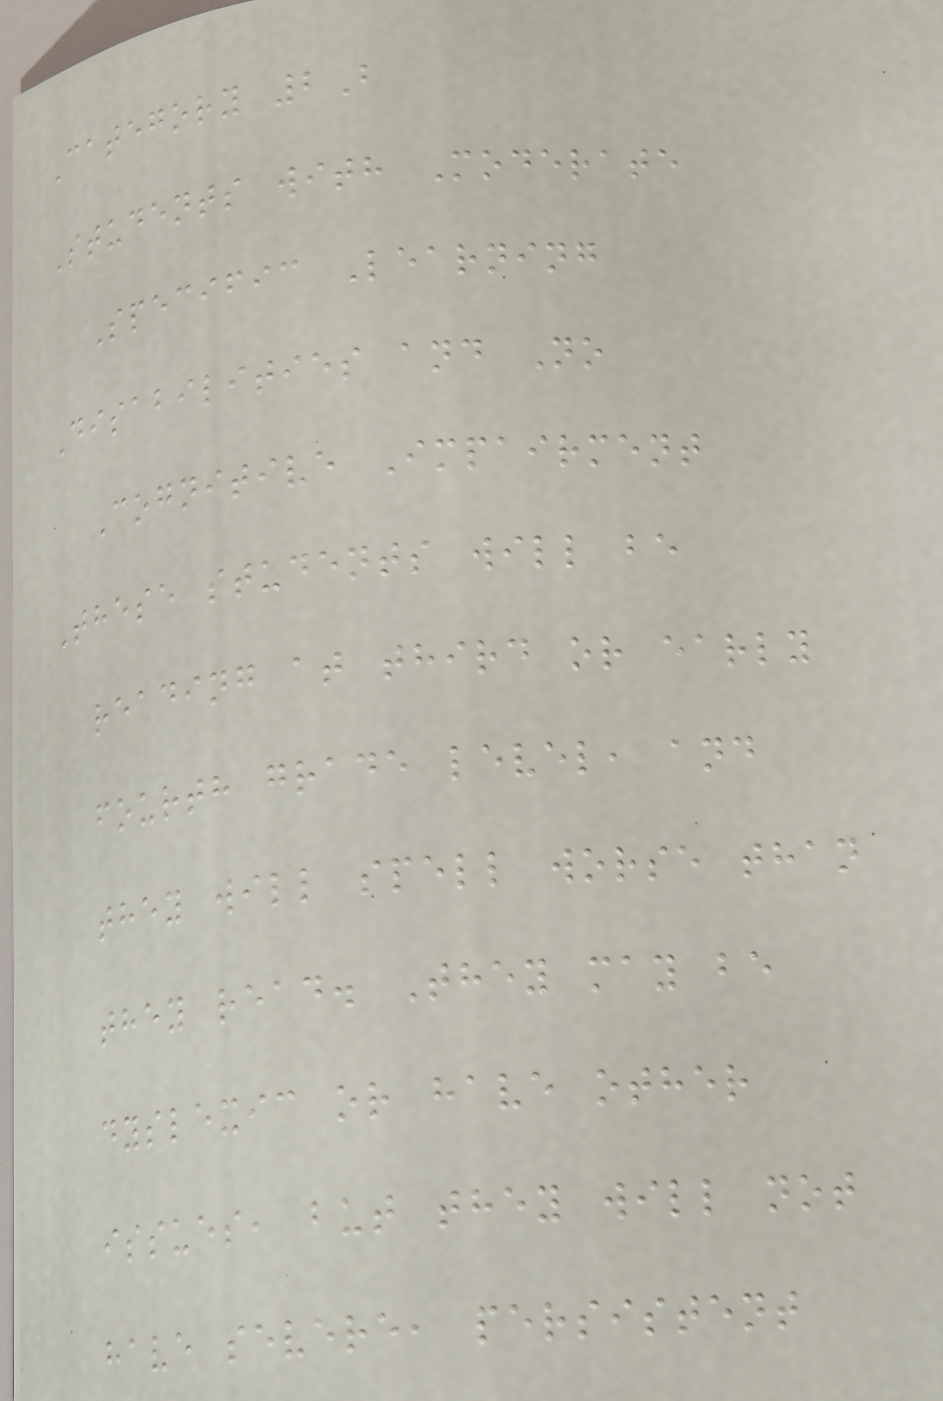Category 2B
Students with Moderate
Specific Learning
Disabilities and No
Cognitive Impairment
These students will be
reading at third or early
fourth grade level, and
they will spell worse than
they read. They may be
dyslexic or have other
issues, but they will not
have severe, persistent
